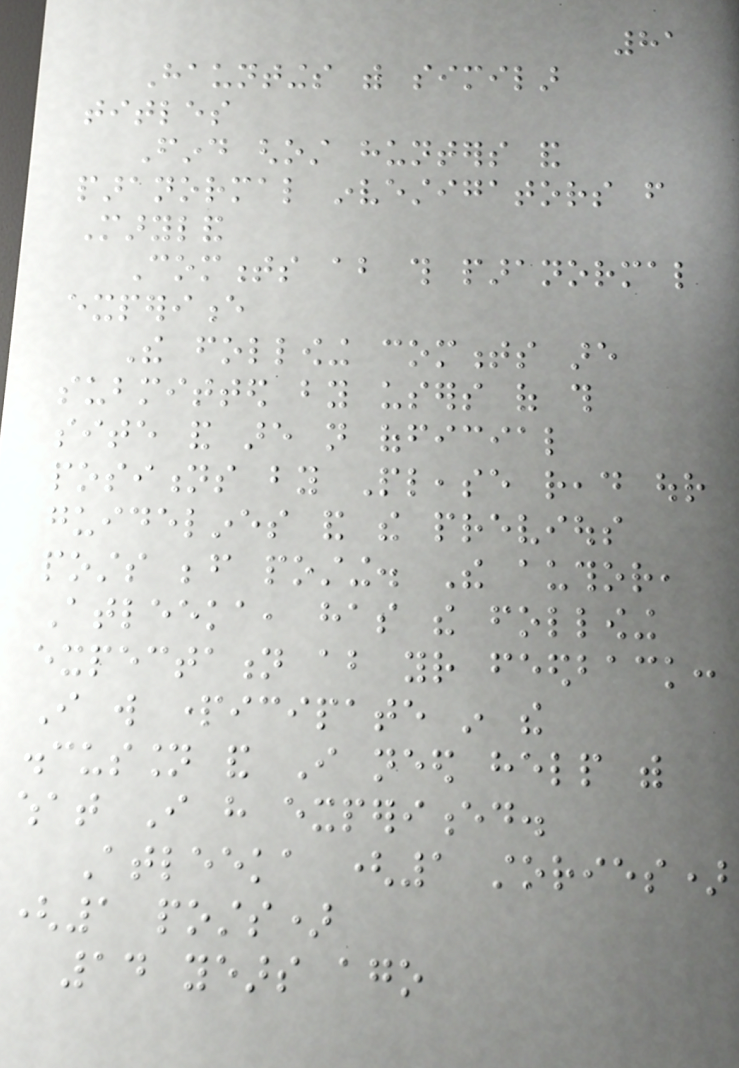81
Hauntings with similar
titles
Find ghost hunters and
paranormal investigators from
Maryland
Comments about this paranormal
experience
The following comments are
submitted by users of this
site and are not official
positions by Please read our
guidelines and the previous
posts before posting. The author,
Atleeka, has the following
expectation about your feedback:
I will participate in the
discussion and I need help with
what I have experienced.
Atleeka (1 stories)
(1 posts)
14 years ago
